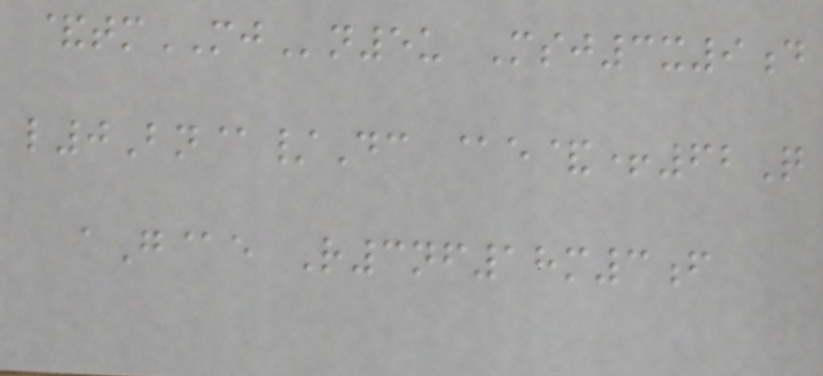&tmMJn5u Msj3x9d
l0Bn@/Dc @e&+62Q
aG@e R3nf18m3f
